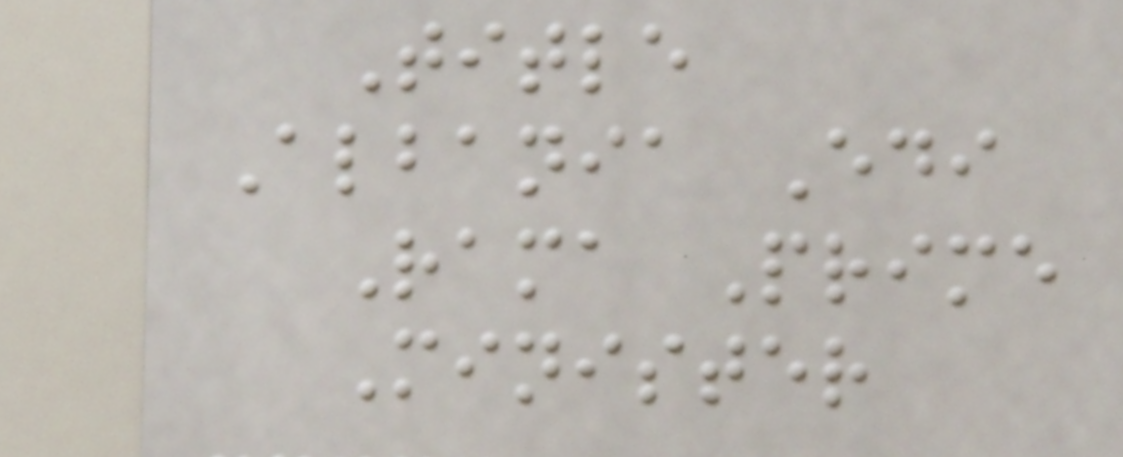Title
Albania Edi
Rama Prime
Minister
